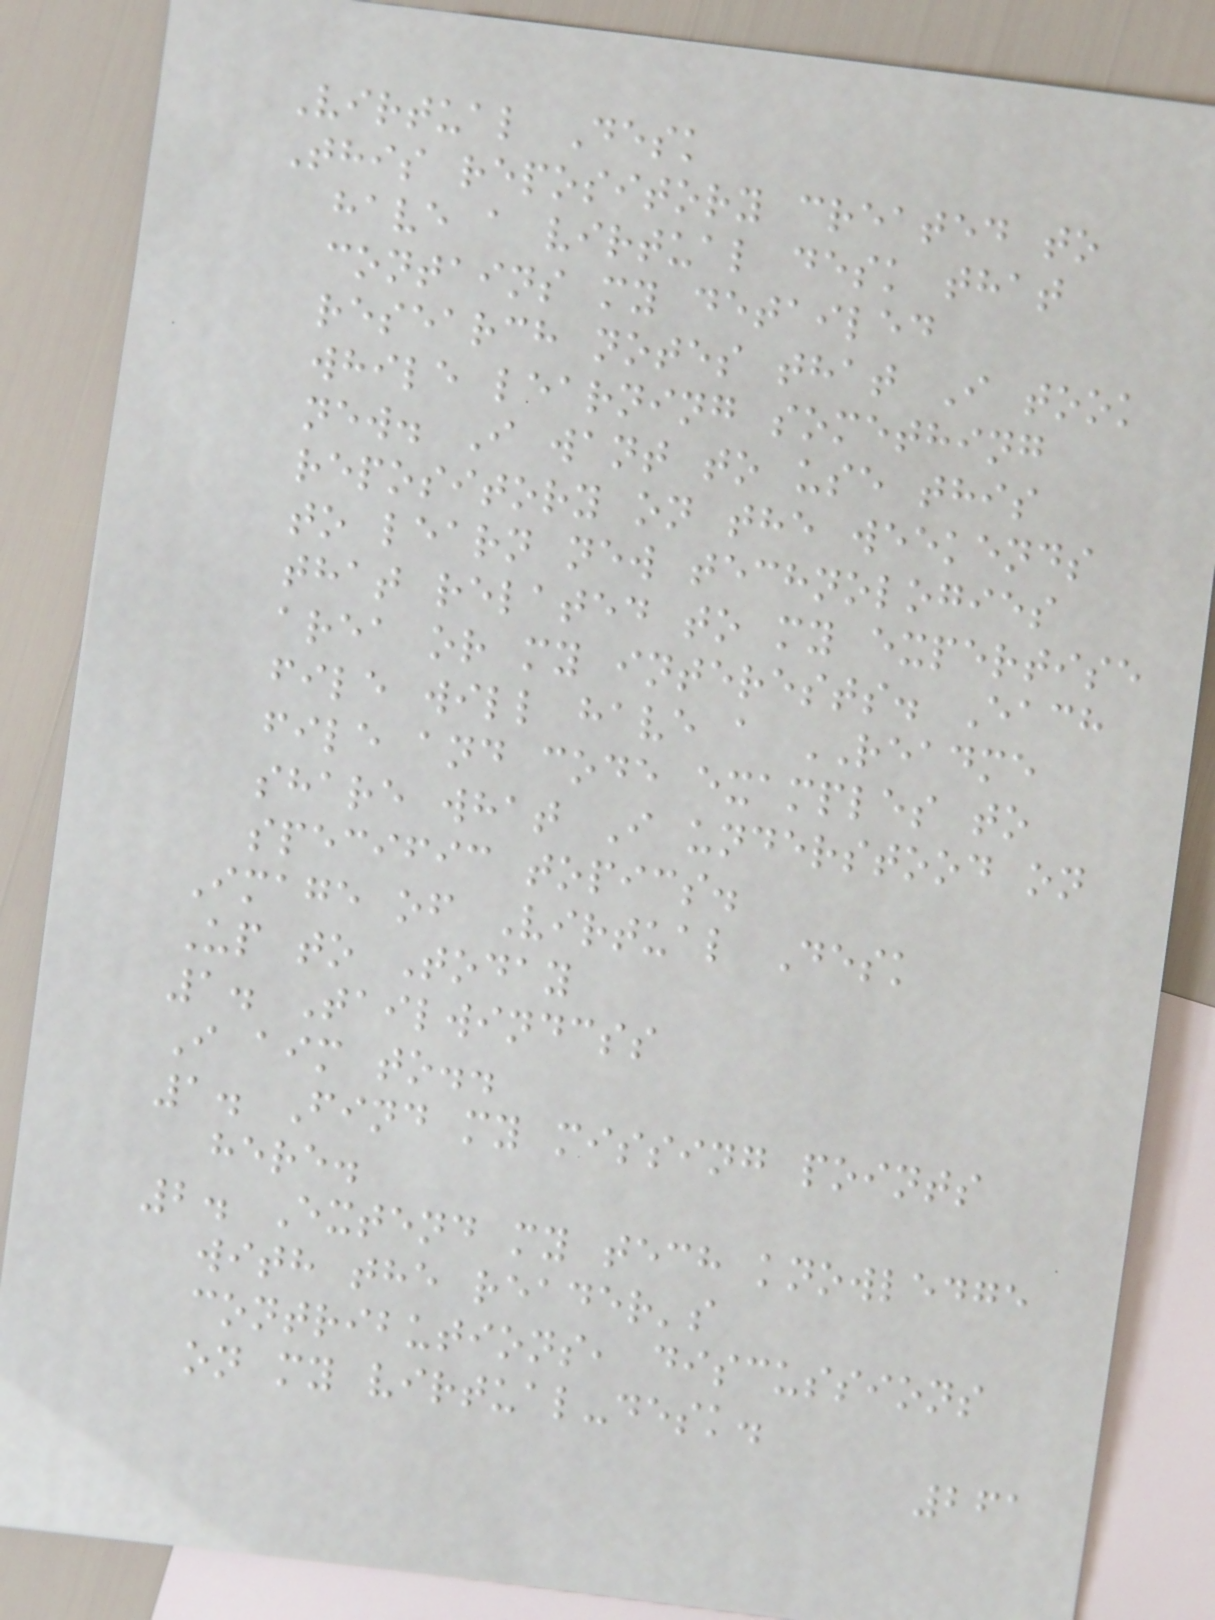Virtual Desk
This repository created to
have a virtual desk that
contains my detailed
research notes that I took
while learning something
new. I want to use this
repository on the weekends
to learn new technologies
that related to my expertise
area or my interests. Each
file will have a README
file and code examples to
share what I understood on
specific topics.
Image of Virtual Desk
Up to Today
1. Tailwindcss
I aim to..
1. Find my missing points
here.
2. Extend my tech knowledge
with the reader's
contributions, discussions
on my virtual-desk.
261
